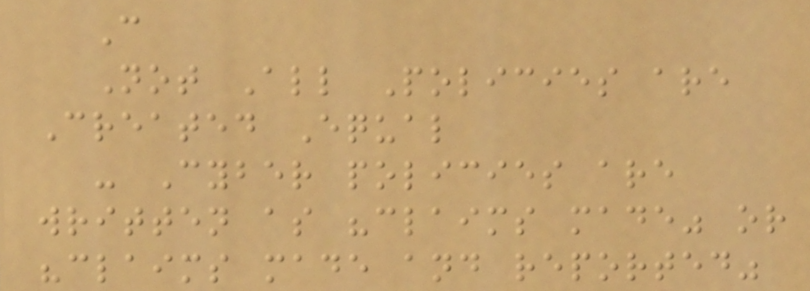C
Not All Policies are
Created Equal
- Cyber policies are
written as "claims made" or
"claims made and reported"
